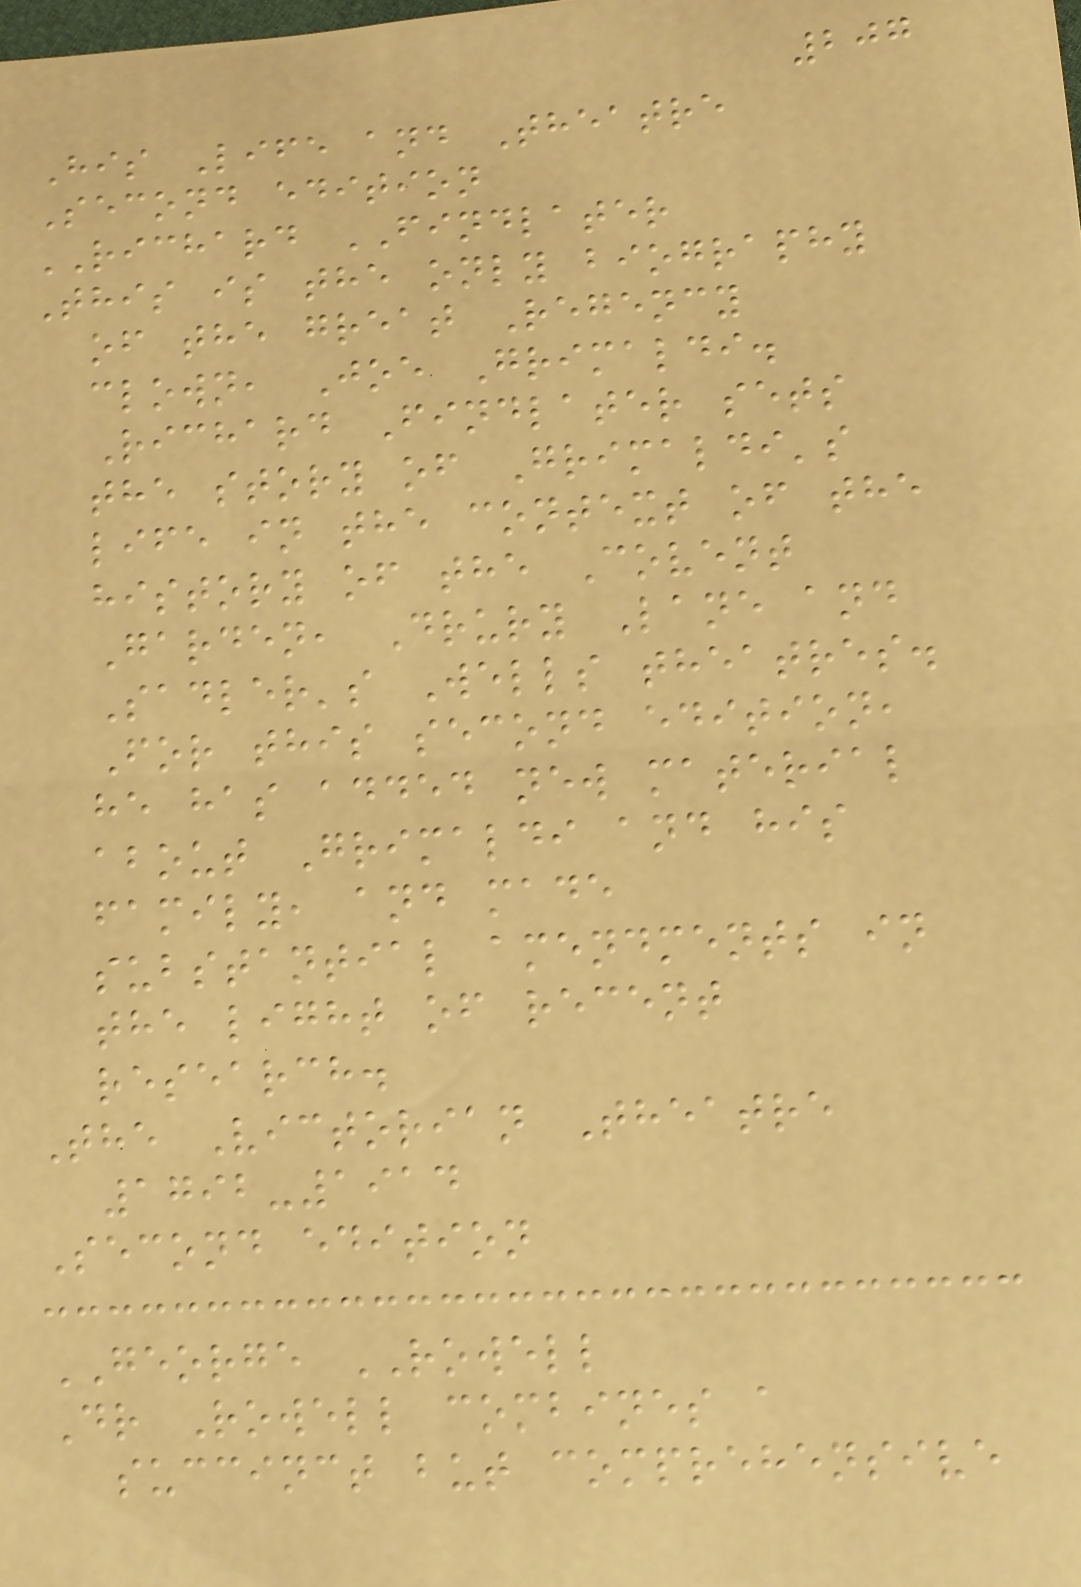207
His Life and Theatre
Second edition
RICHARD FINDLATER
This is the only biography
of the great Regency
clown, Joe Grimaldi.
Richard Findlater sets
the story of Grimaldi's
life in the context of the
history of the Covent
Garden, Drury Lane and
Sadler's Wells theatres.
For this second edition,
he has added new material
about Grimaldi and his
family, and made
substantial amendments in
the light of recent
research.
The Victorian Theatre
1792-1914
Second edition
GEORGE ROWELL
Dr Rowell combines a
succinct but comprehensive
